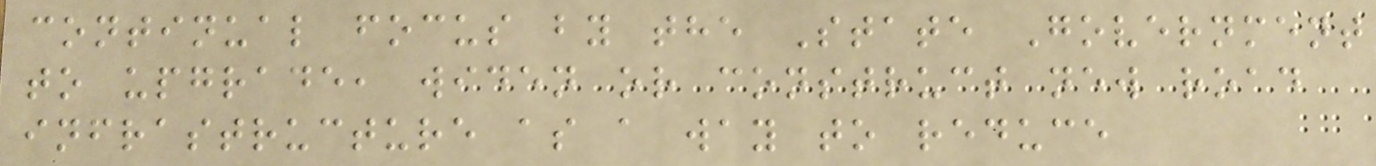continual focus by the State Government
to upgrade, widen or construct new road
infrastructure as a way to reduce
